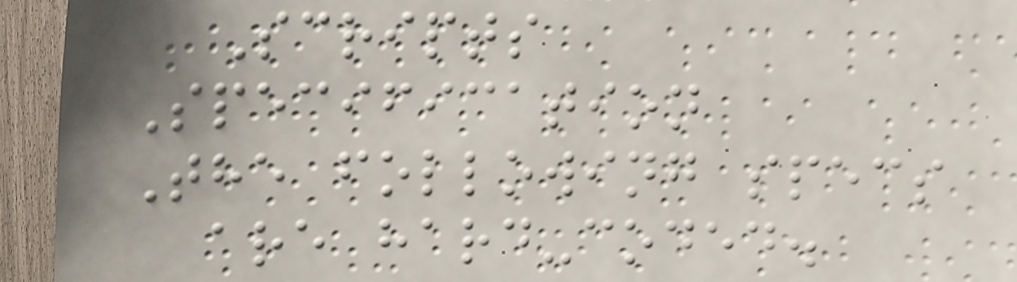Scripts
Specification
The following specs
are hard-coded.
